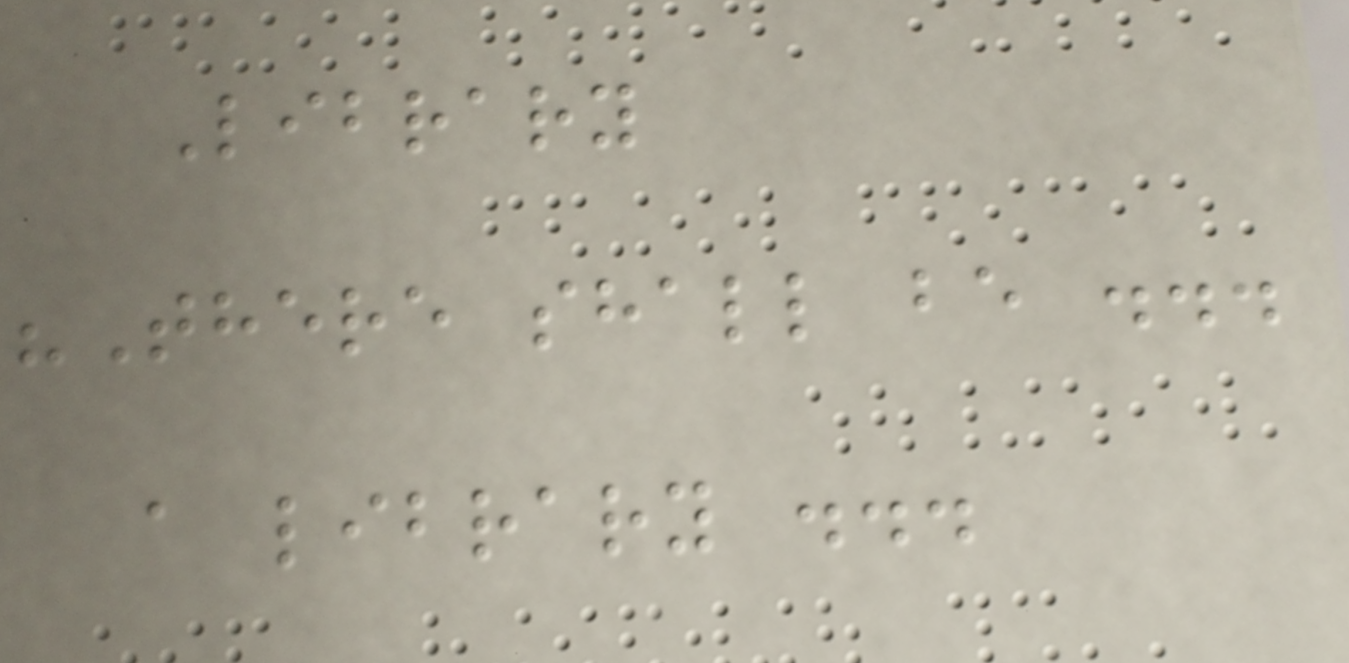Library
"There shall be ...
a library ...
